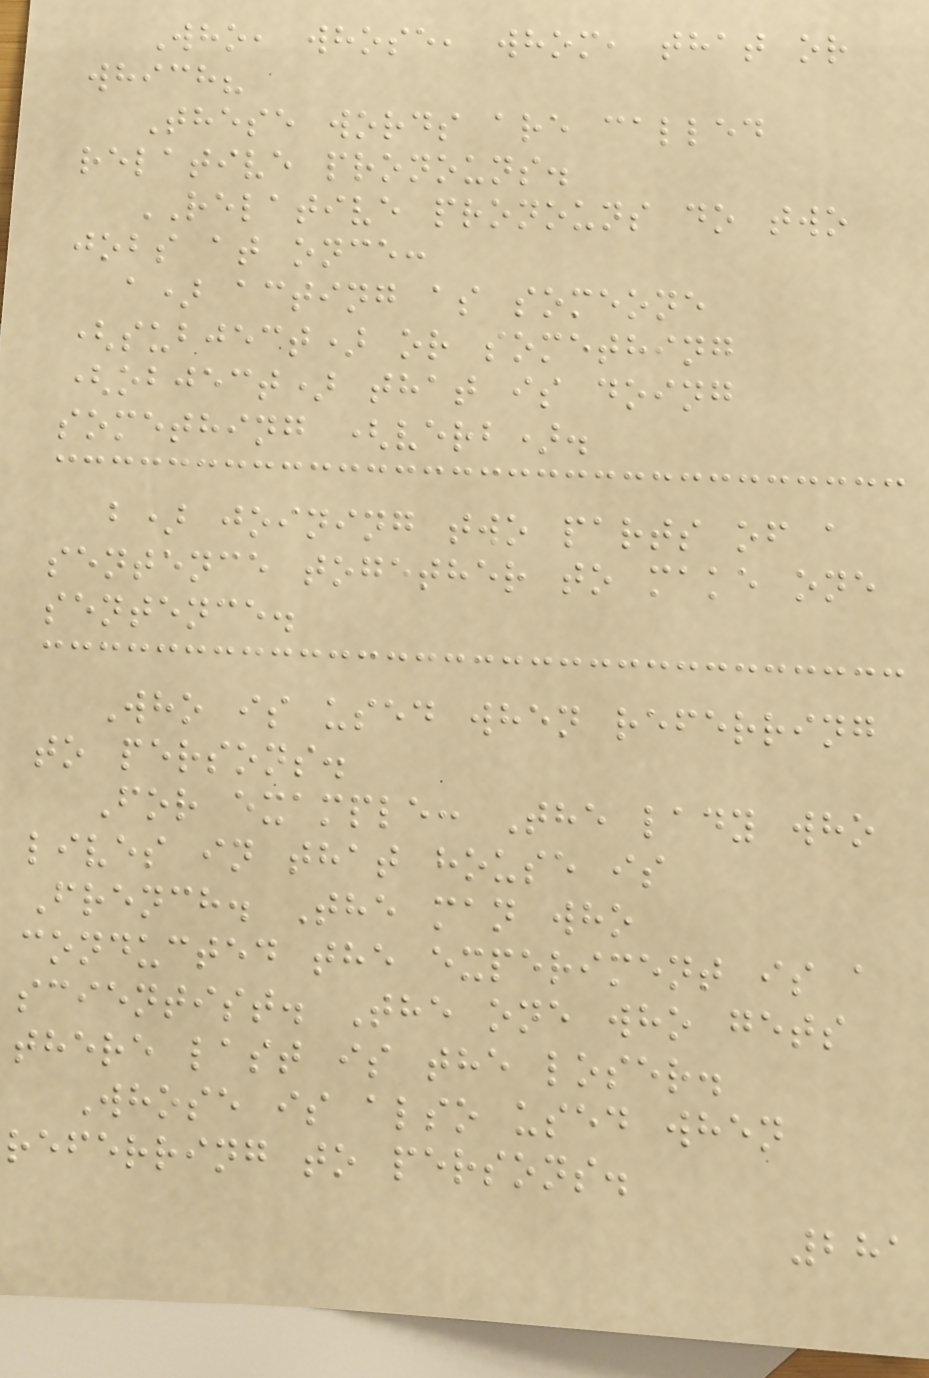Who, whose, whom, that or
which?
These words are called
relative pronouns.
RELATIVE pronouns do two
jobs at once:
a) acting as someone
(subject) or something
(object) that is doing
something (verb).
b) joining two parts of a
sentence together to make one
sentence.
Who is used when referring
to persons.
For example: The lady who
lives in that house is
French. The man who
conducted the experiment is a
scientist. The one who gets
there last is the loser.
Whose is also used when
referring to persons.
281
